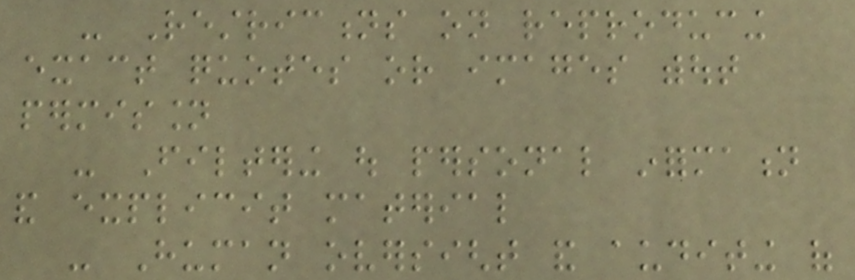- Restrictions on reproducing
exact quotes or images without
permission
- Filtering out personal information
and explicit material
- Human oversight and auditing of
